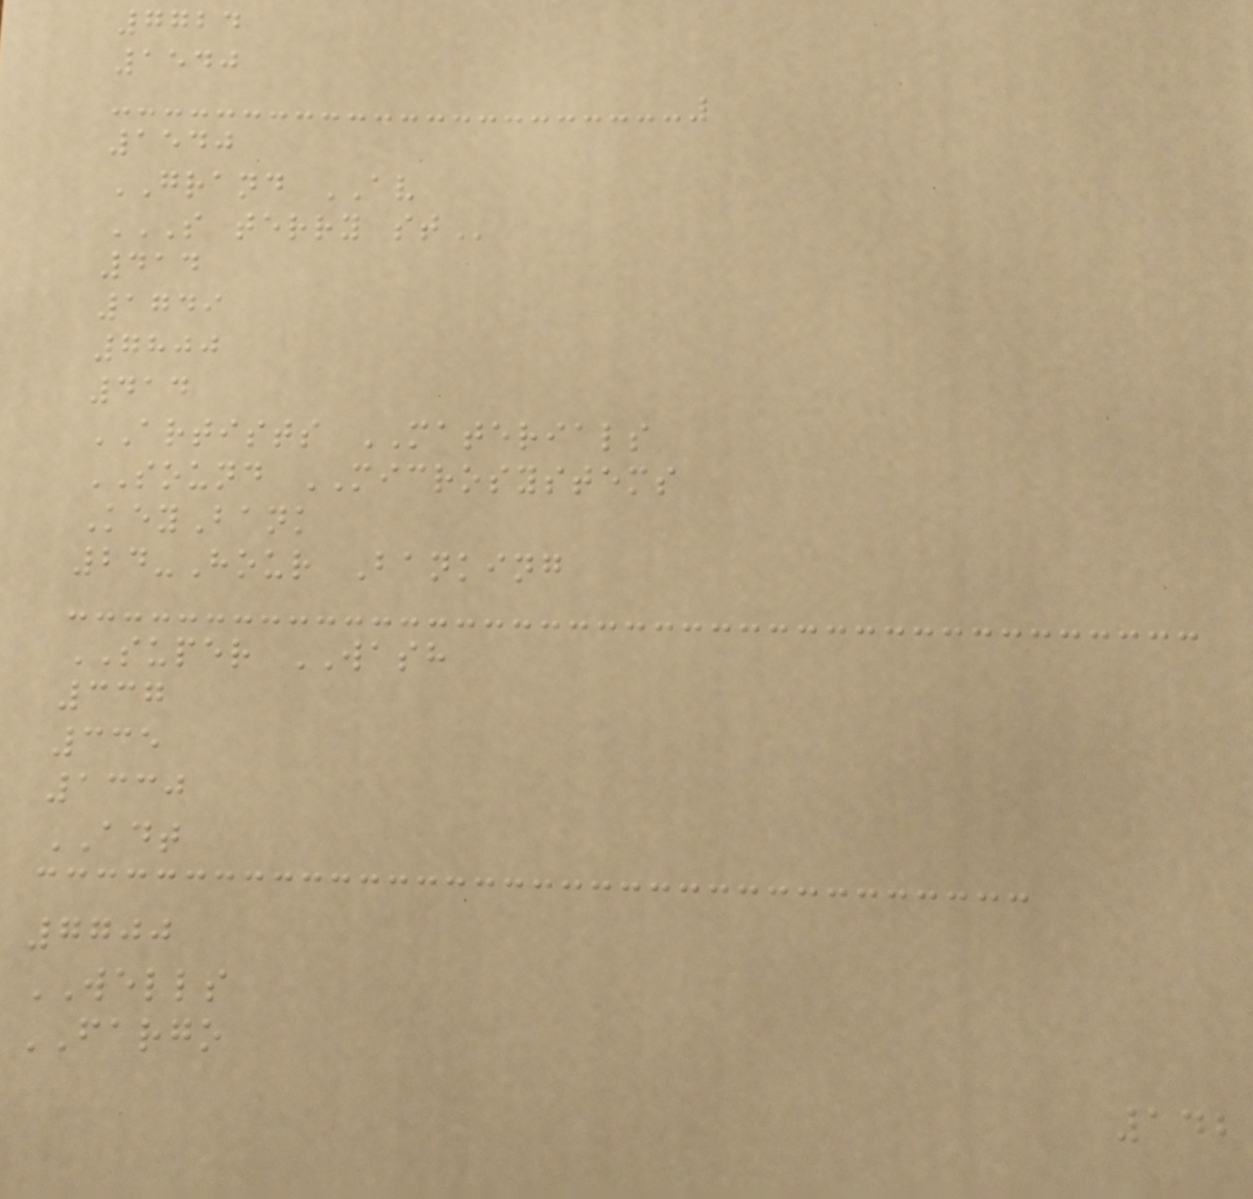7724
1540
1540
GRAND AV
S TERRY ST
414
1749
7800
414
ARTISTS MATERIALS
SOUND MICROSYSTEMS
KeyBank
24-Hour Banking
SUPER WASH
337
335
1330
ADT
7700
WELLS
FARGO
142
